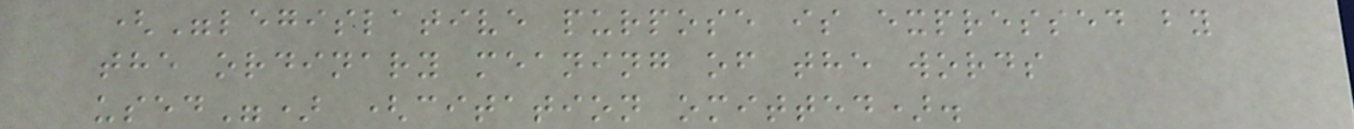("legislative purpose is expressed by
the ordinary meaning of the words
used") (citation omitted).
